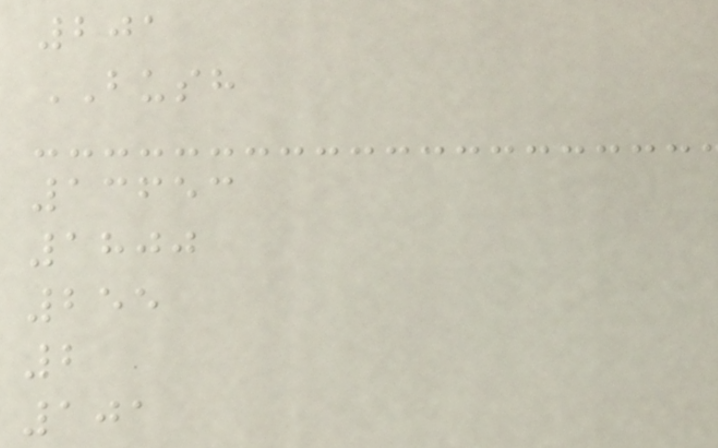201
BUSH
13653
1800
255
2
101
